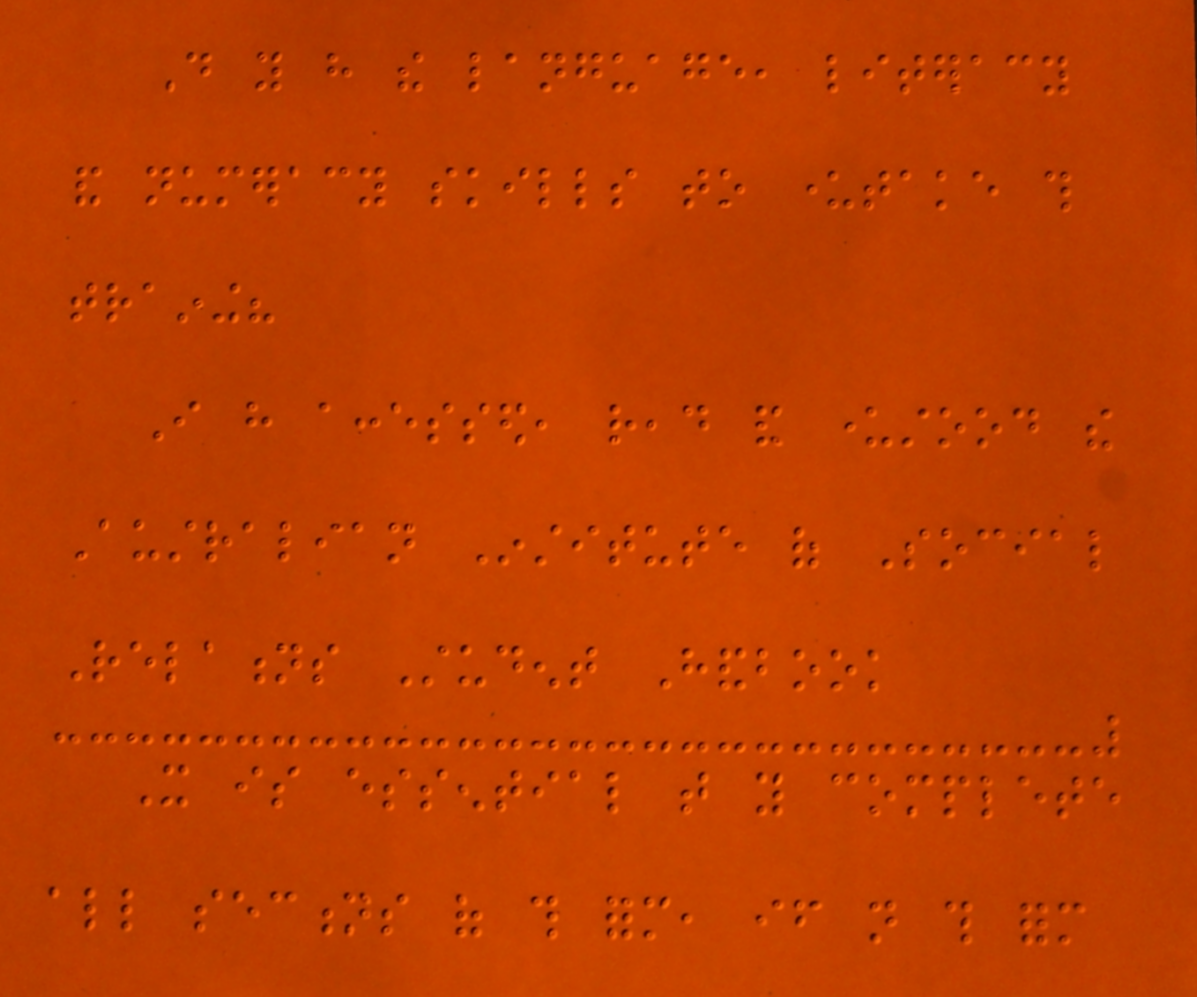Do you have the language, literacy
and numeracy skills to undertake this
training?
I have accessed, read and understood the
Australian Institute of Social
Relations Student Handbook
It is essential that you complete
all sections of this form, if not this form
